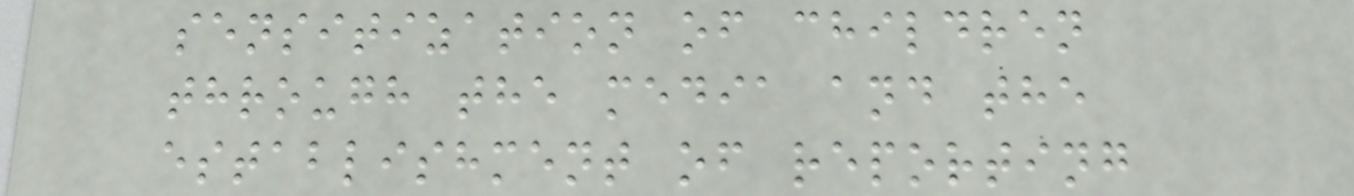sensitization of children
through the media and the
establishment of reporting
